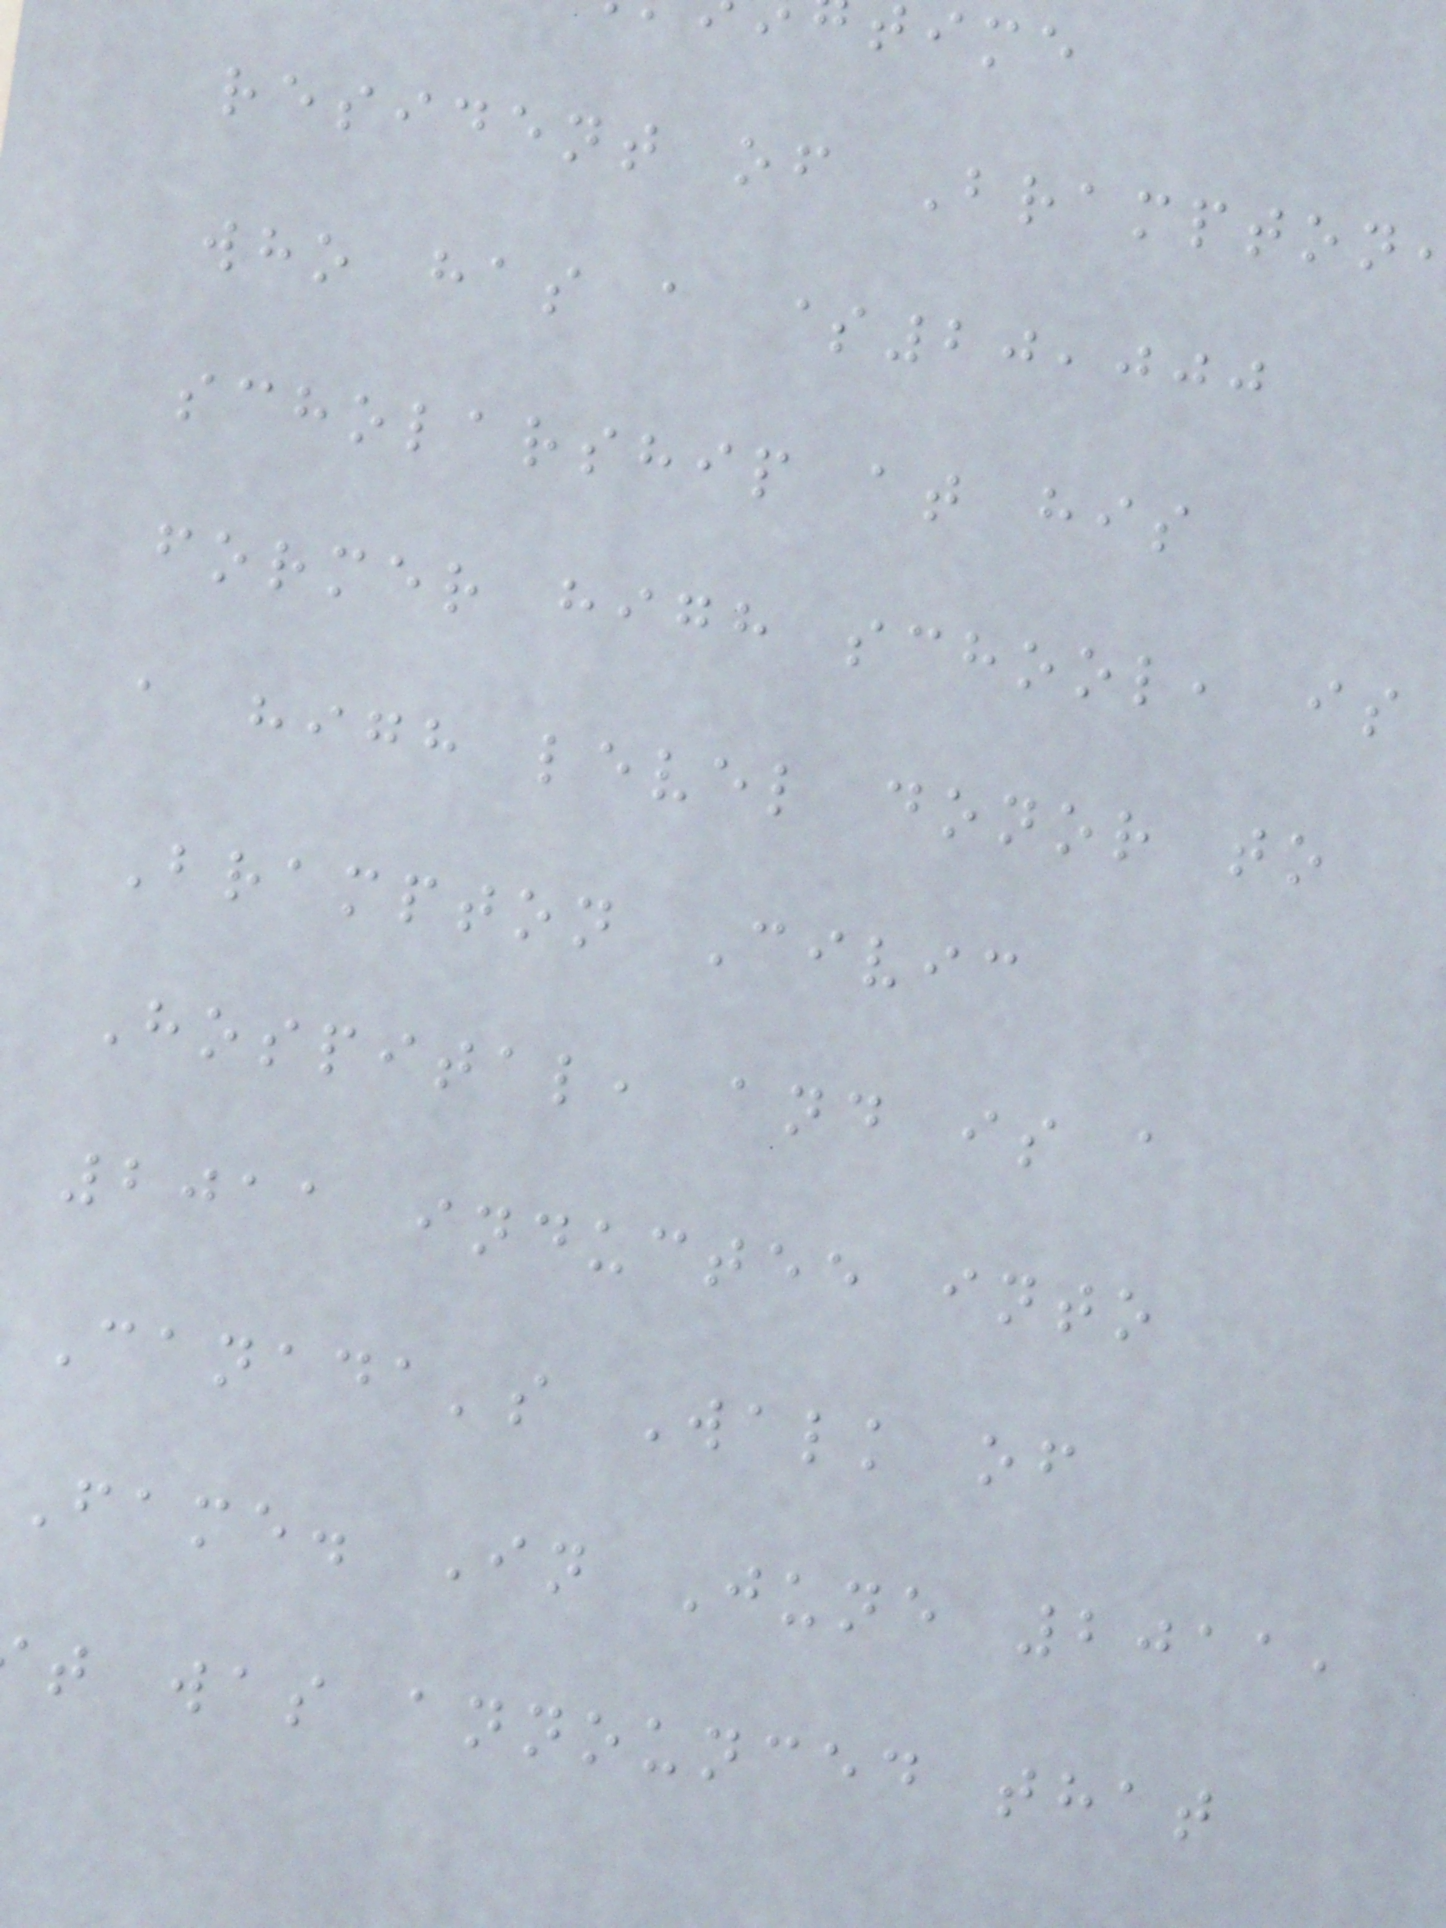resident of Brampton
who has a $20,000
scholarship at his
former high school, is
a high level donor to
Brampton Civic
Hospital, and is a
2011 inductee into
Canada's Walk of
Fame. In June 2011,
t was announced that
